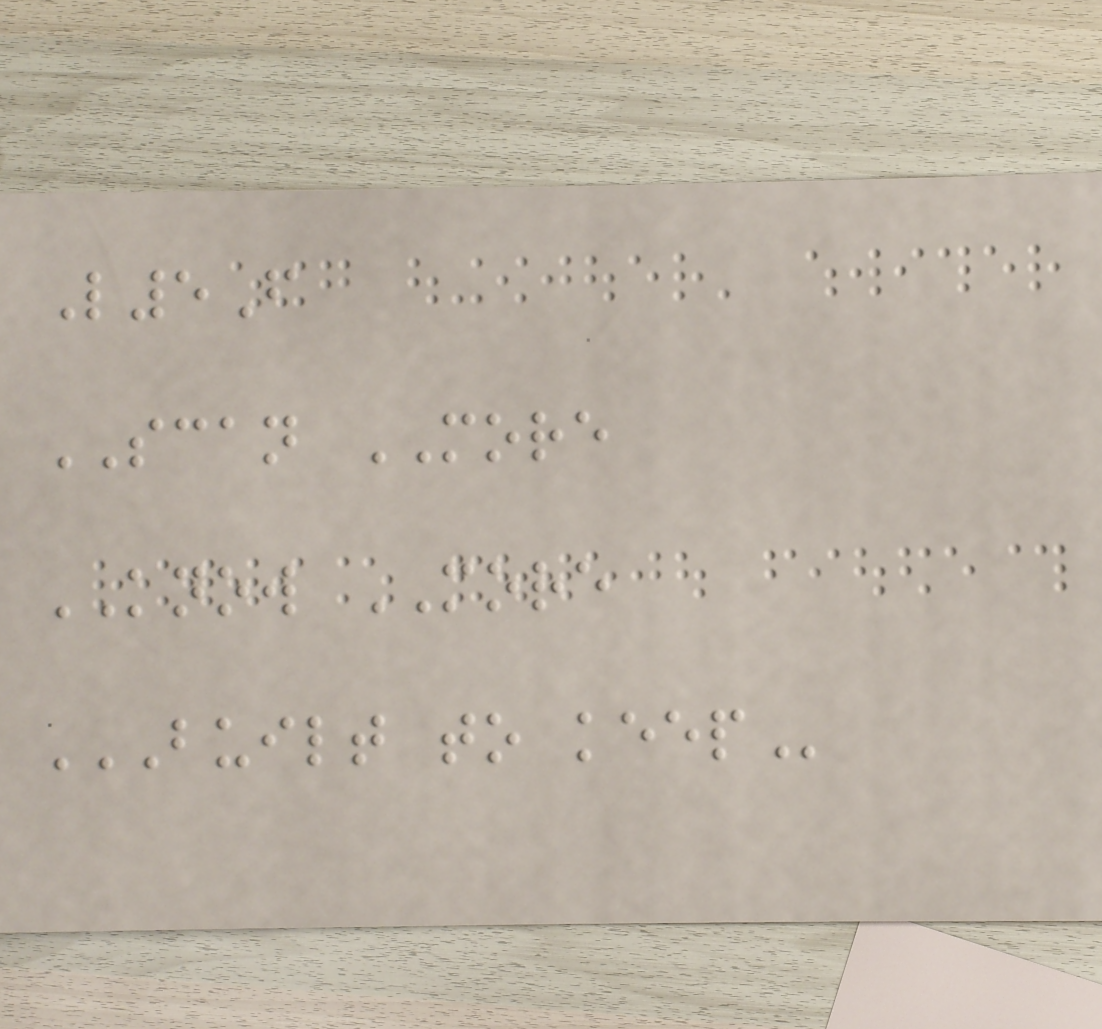L5F
SCAN MORE
KNOW MORE
BUILT TO KEEP
